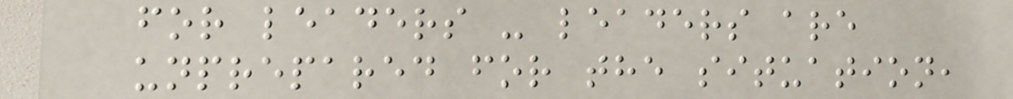for leaders - leaders are
unprepared for the situation,
